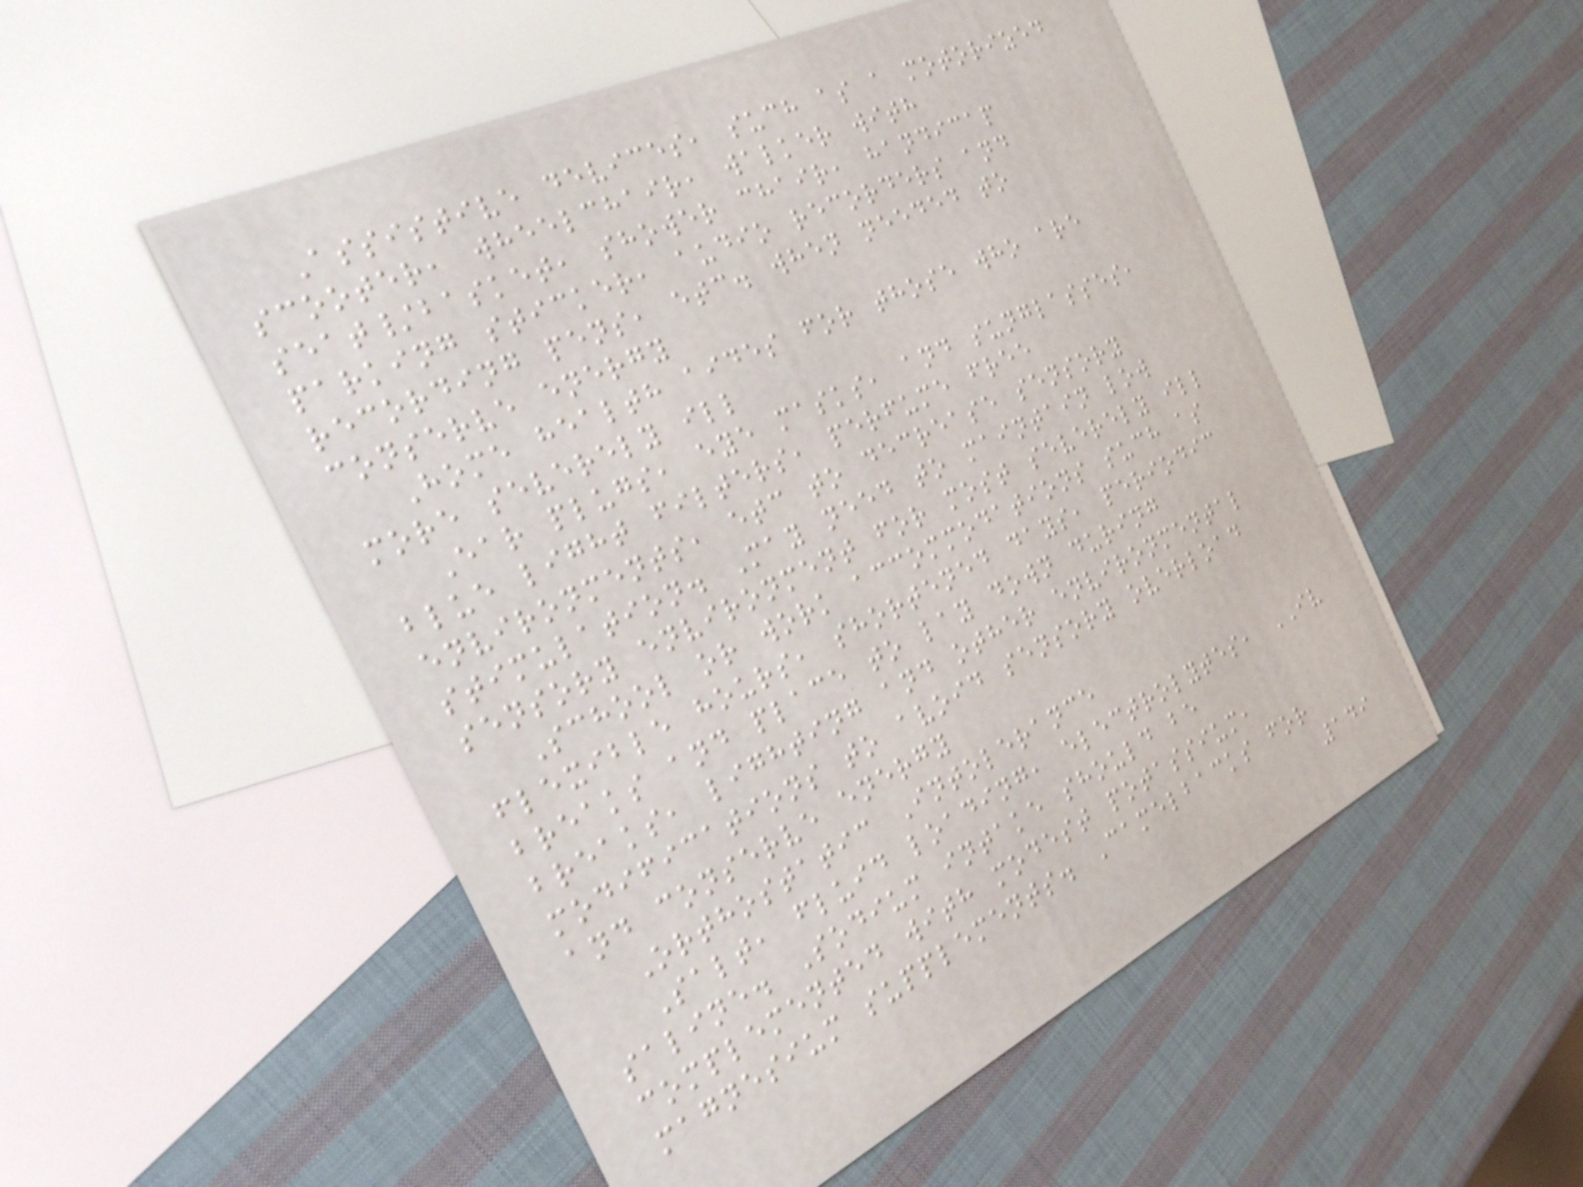Assistive devices, such as a motorized
scooter, wheelchair, walker with
seat/basket, shower chair, handicap
parking sticker, audio recorders and
recording pens, etc. when needed to
conserve energy
Home health aides for those who are
more severely ill
Ear plugs, eye masks, and sunglasses,
blue light filters, perfume free
environments, etc to decrease sensory
stimulation. May need to maintain low
sensory environment for most severely ill
School or work accommodations such as
flexible hours, shortened days, periodic
breaks and place to lay down during
breaks, lighting and other environmental
modifications to avoid sensory overload
and conserve energy
Orthostatic Intolerance
Salt, fluid loading, electrolytes, IV
saline. Sodium intake should be
complemented with modest potassium,
magnesium supplements. Camelbacks for
149
